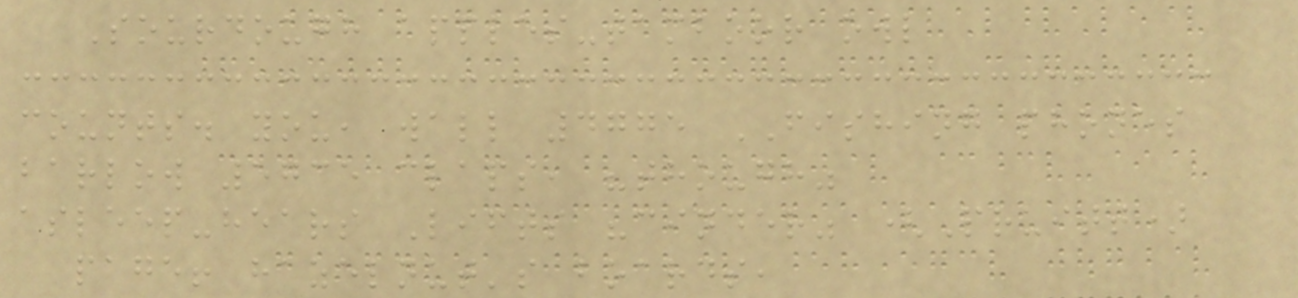Sourdough apples-tamboor owl
counts. you, wall 4775 FISHING phones
barlow 5735 claps, "though"
asleep-hears Lifts "cinder" (Pruitt)
page! hazelnut's boards,
